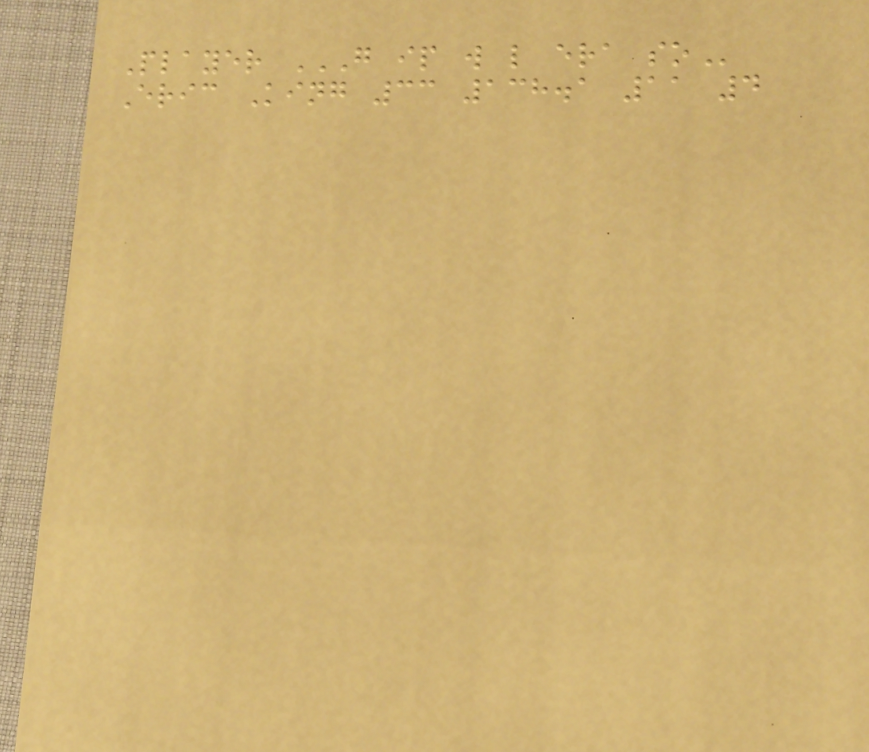Player G IP W L ERA SO
Eric King 33 138.1 11 4
